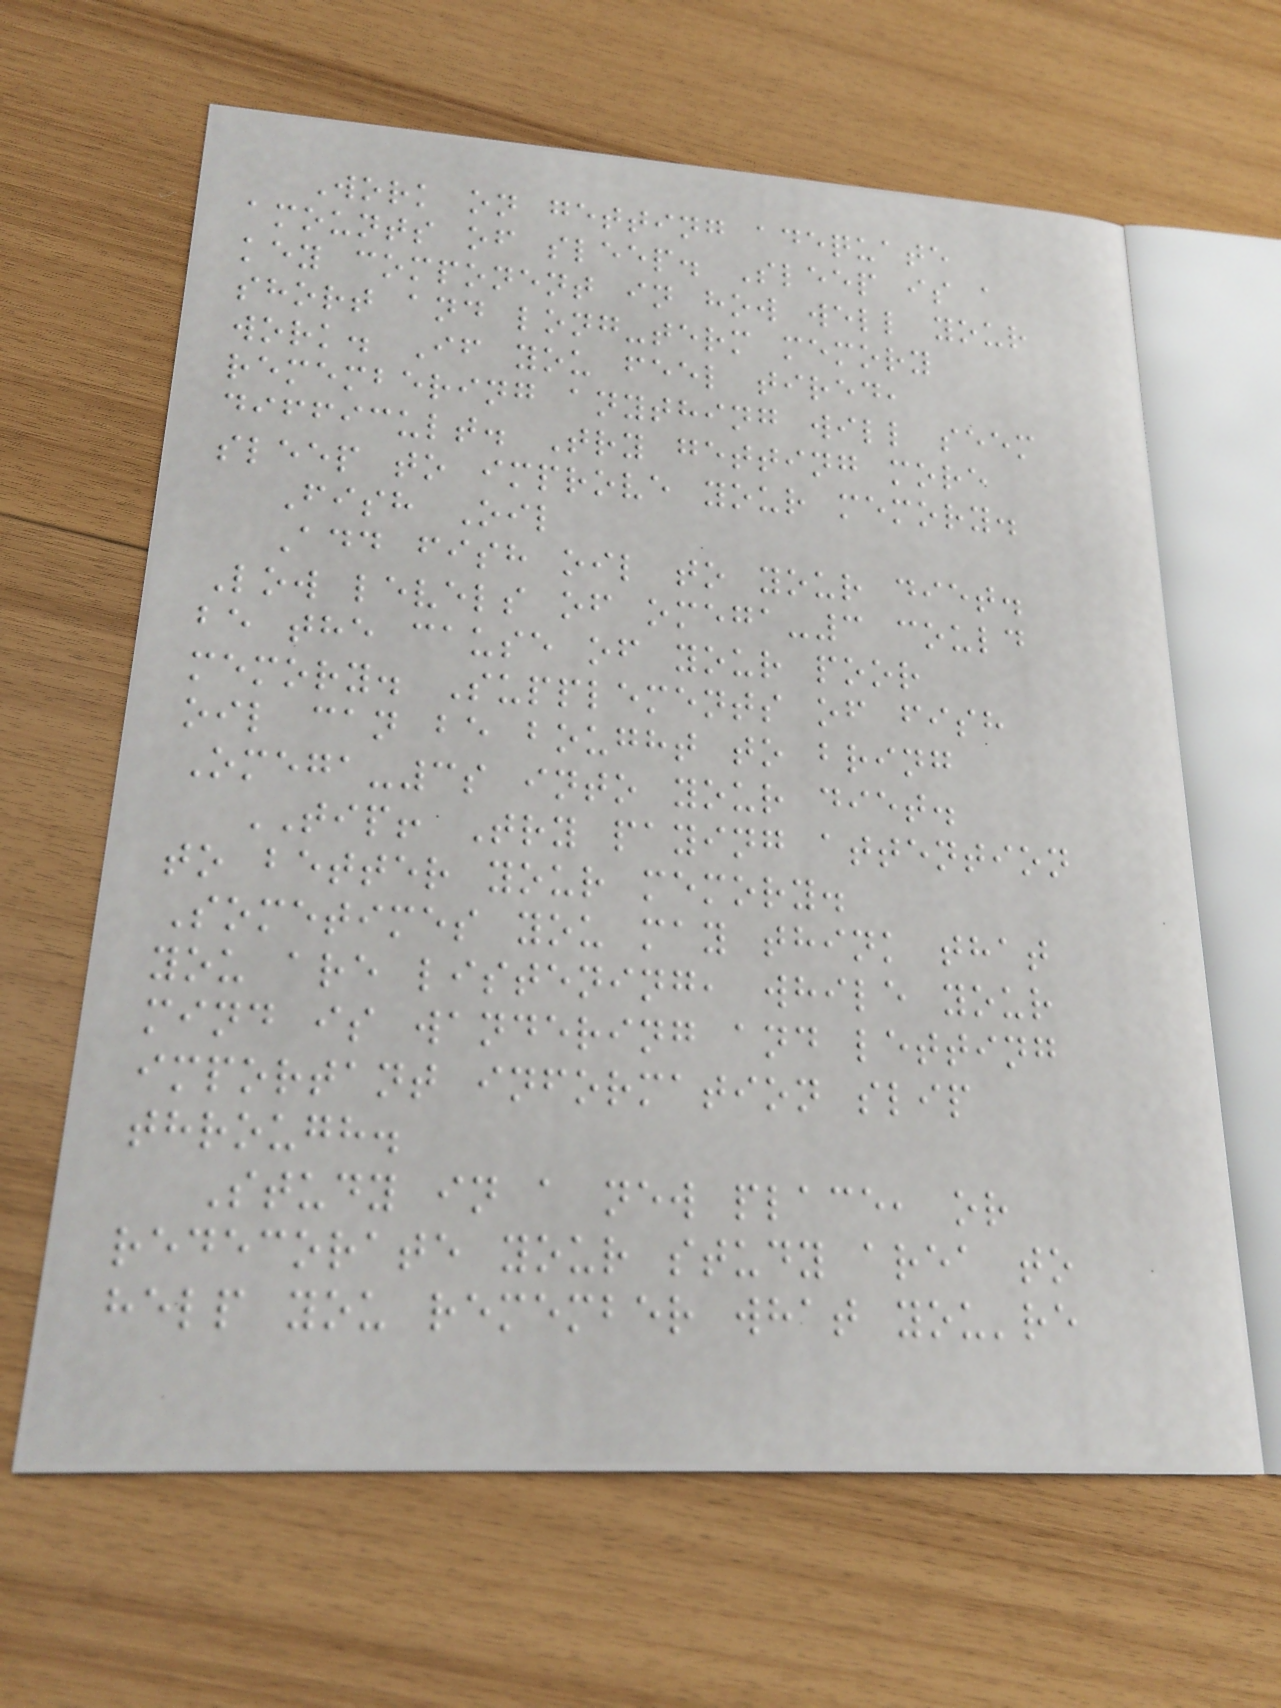Work on getting adequate
amounts of sleep. Sleep is a
key component in how well your
short and long-term memory
work. If you feel tired,
remembering anything will seem
difficult. Try getting more
sleep to improve your memory.
Fish Oil
Add fish oil to your diet.
Low levels of omega-3 could
be the cause of your poor
memory. Supplements of fish
oil can be bought to bring
Omega-3s into your diet.
TIP! Try paying attention
to better your memory.
Sometimes you may think that
you are listening, while your
mind is wandering and letting
important information slip
through.
Study in a new place, or
redecorate your study area to
help you remember what you're
